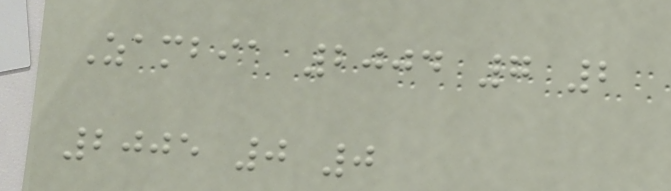Zambia 2004 7 2
2005 0 0
